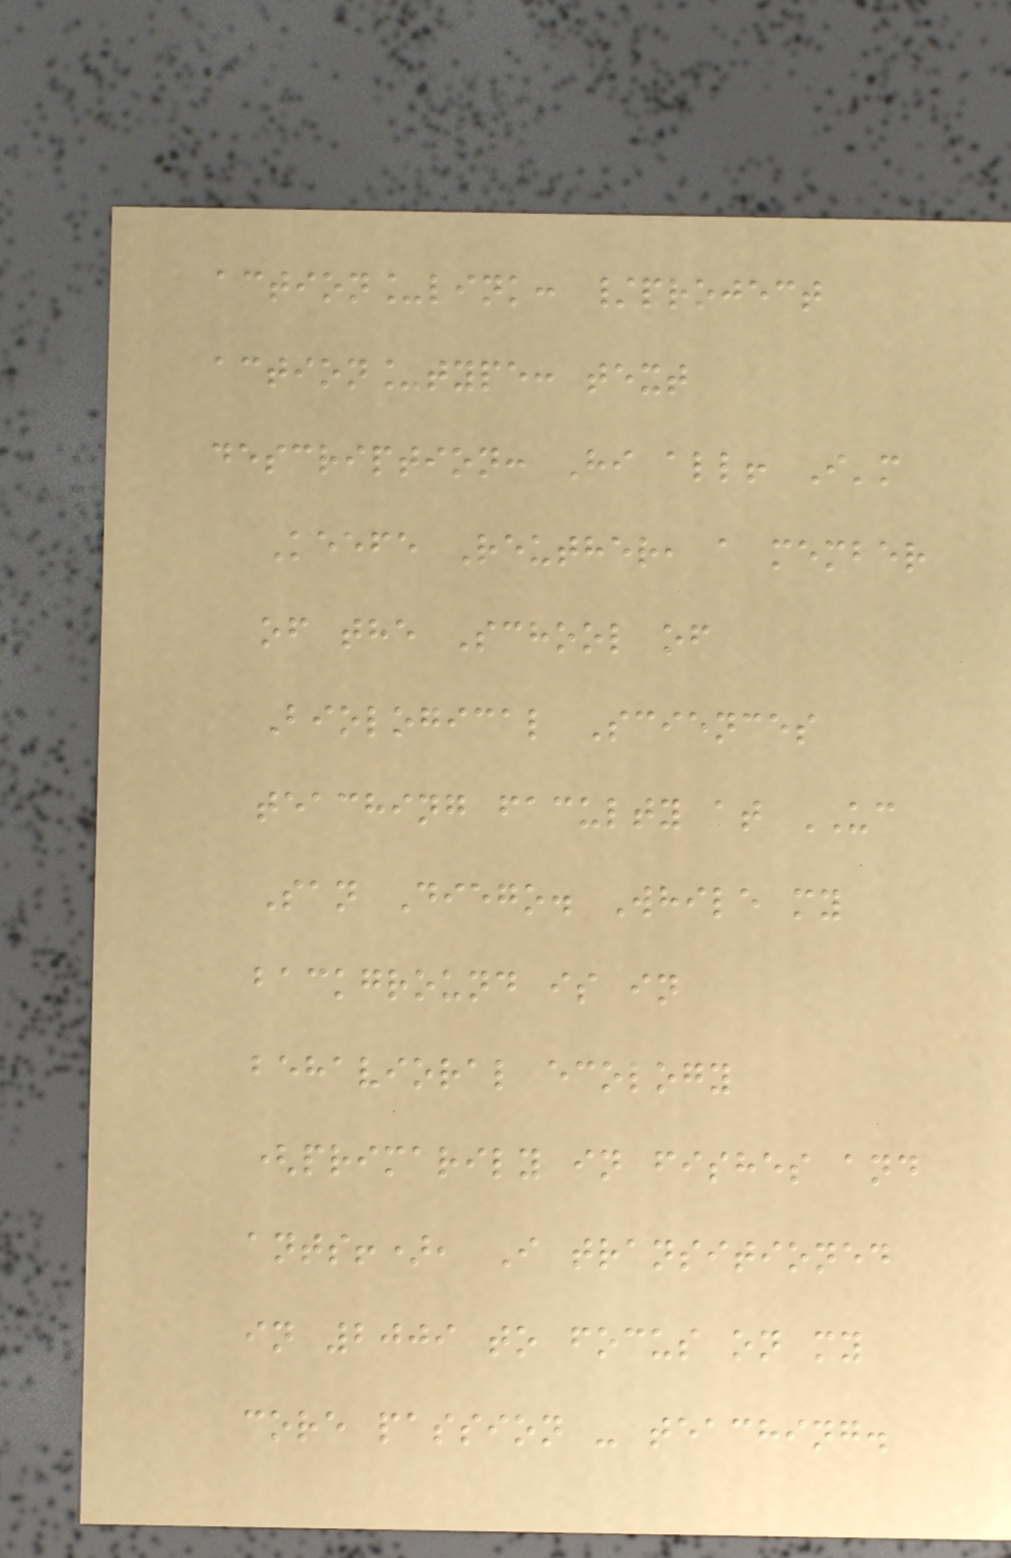action_link: /project
action_type: text
description: Hi all! I'm
Keefe Reuther, a member
of the School of
Biological Sciences
teaching faculty at UC
San Diego. While my
background is in
behavioral ecology
(primarily in fishes and
ants!), I transitioned
in 2009 to focus on my
core passion - teaching.
